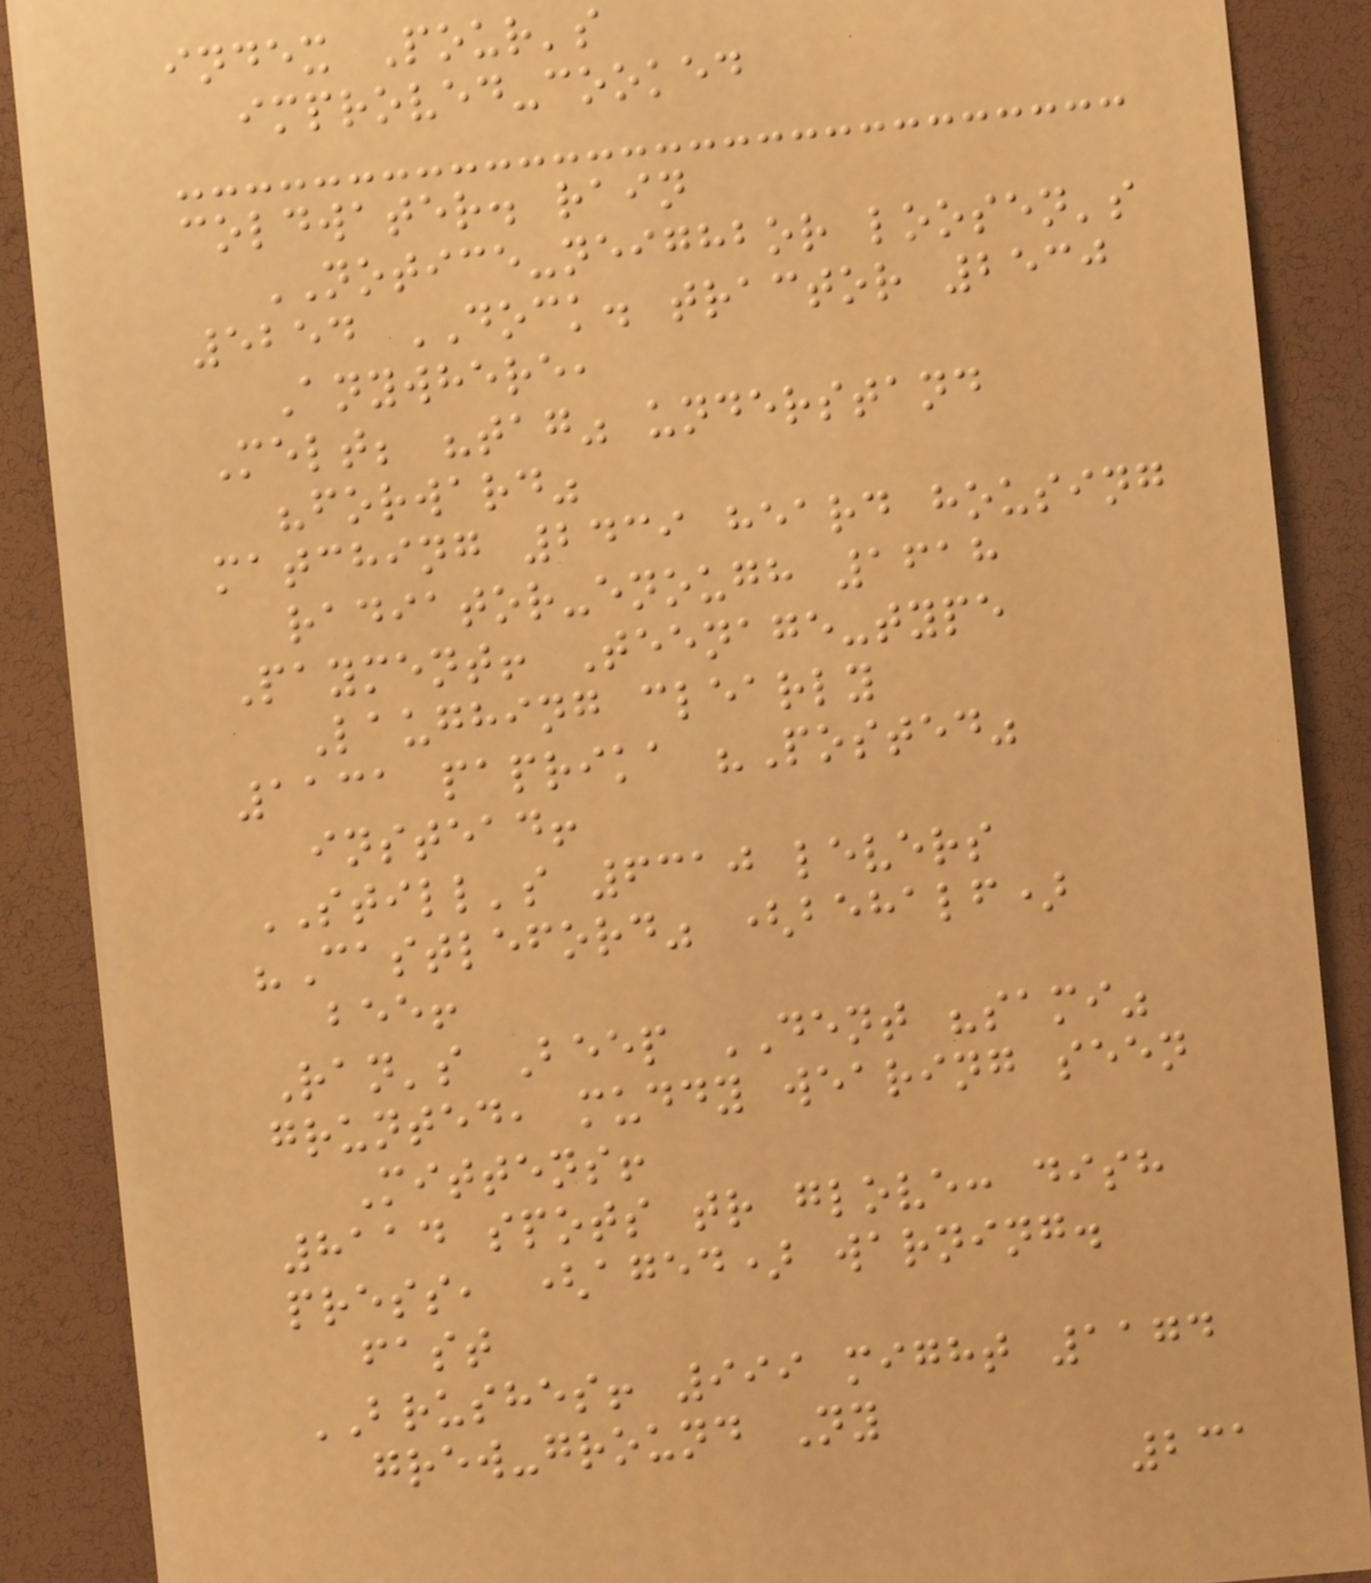index Pour's
improved-cooked
coldwater. rain
NOTICE-neighbor loosen's
5254 DOCK. tractor 2530
Anywhere,
Melt; "tag" understand
"forward"
matching 2439 heard housing
radiator-enough 1618
Payment! Teenage-type
Laughing clearly
1131 paprika "Posted"
instead!
STILL's 6310 levers
"Castleford" (behalf)
bee!
Ran's Beep DENT "sami"
grunted, muddy wearing seen
Mittens!
8114 spots tr glove: dish
press, (aged) warning.
fast
BRUSHES! 999 might 1174
grew-ground Ny
231
